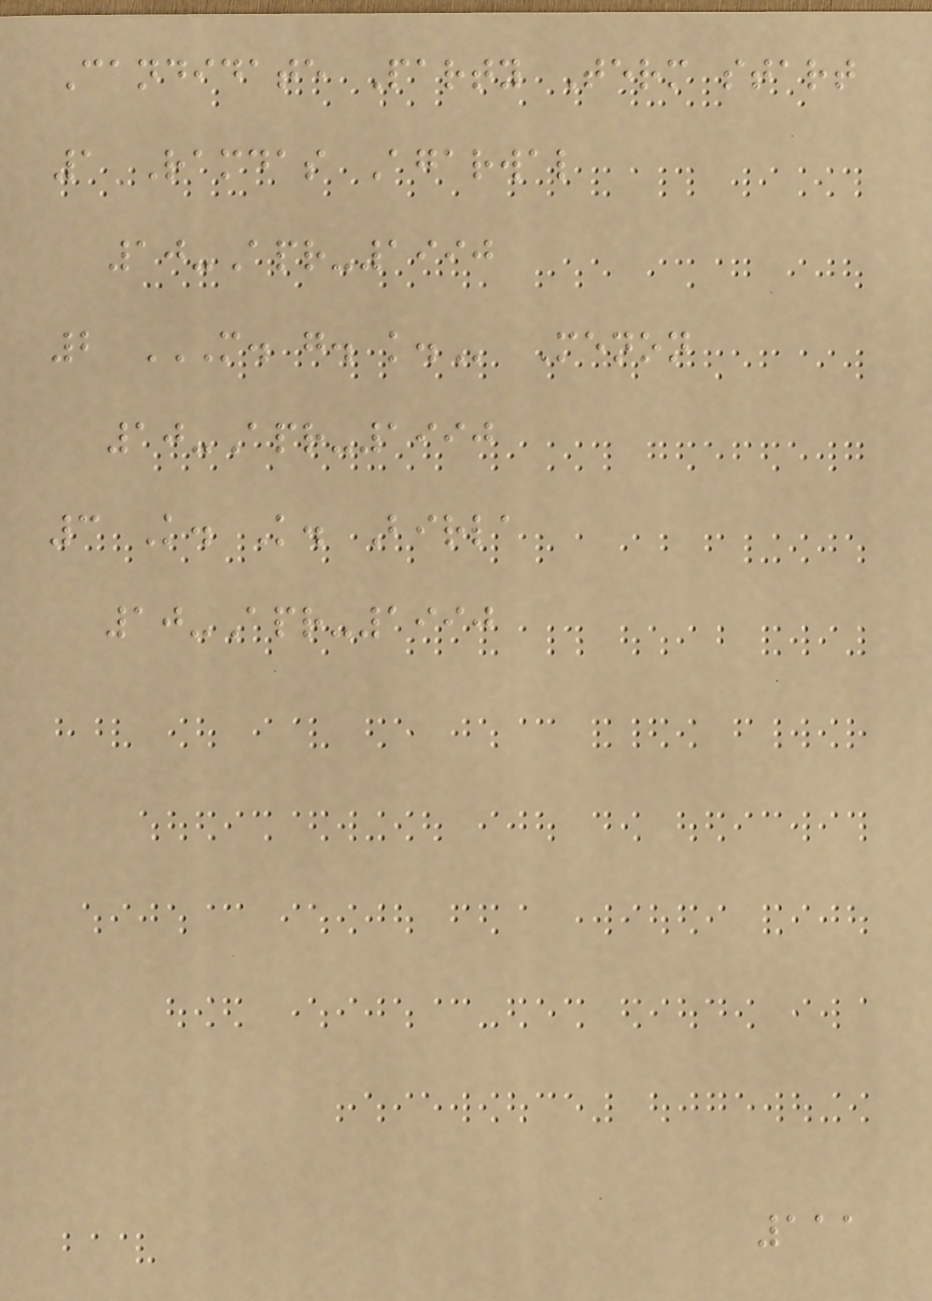Candidate Party Term start
1 Ramdas Agarwal
10-Apr-1990
2 M. G. K. Menon
10-Apr-1990
3 K. K. Birla
10-Apr-1990
111
